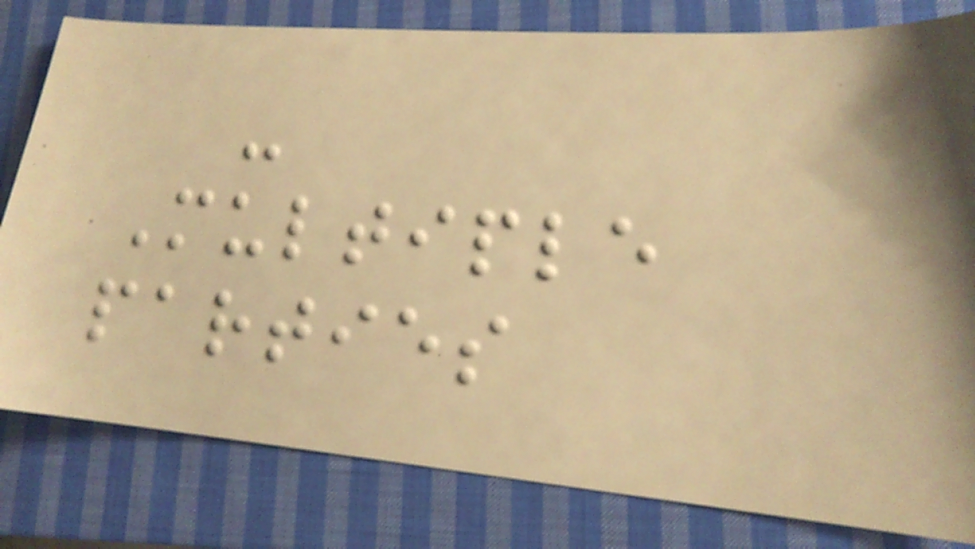-
Multiple
parties
